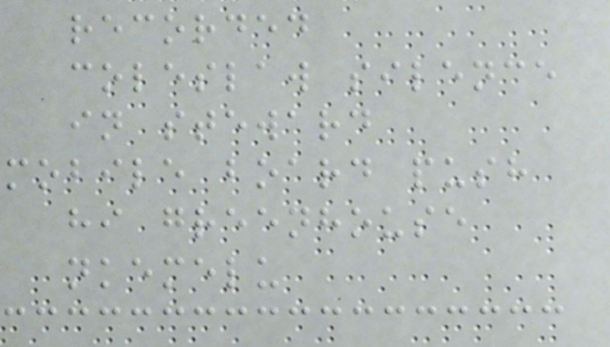recorded
coleslaw silence
in steward
mobile board push
hi greenhouse
nkemelu
